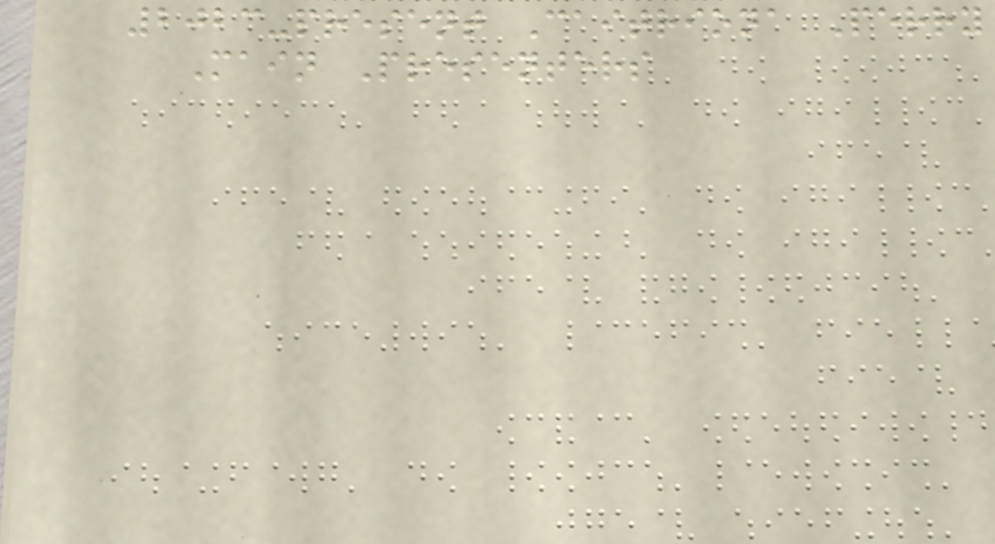2023-present Caitriona Perry
Main Presenters
